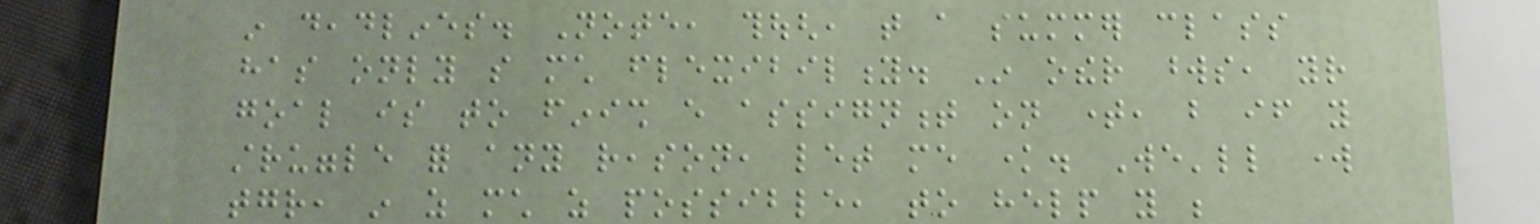in deadlines. Note, though, that a summer class
has only so much flexibility. In other words, your
goal is to finish every assignment on time, but if you
struggle for any reason, let me know. We'll work
together, in as much as possible, to help you be
